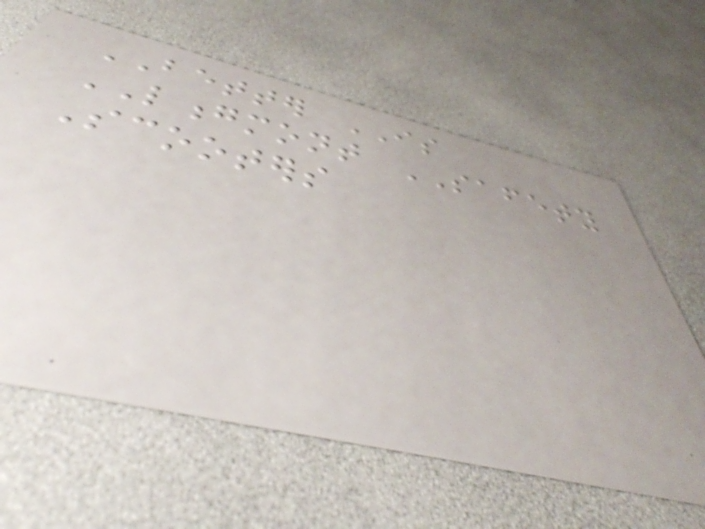BETTER IS
LONGMONT SAFETY
Scooters
